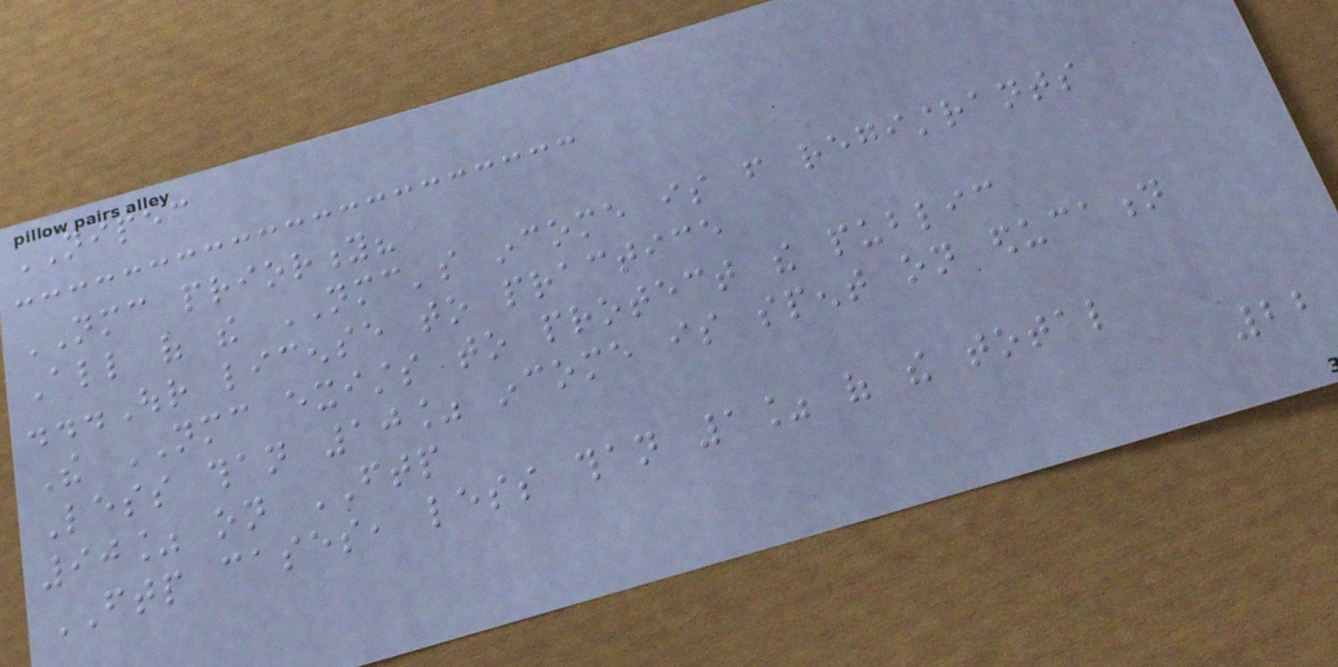NIPEC
NMC priority?
All of the NMC's income is from registrants
...Our license to practice
The NMC exists to protect the public
Less than 10% income is spent on education
90% on FTP
FTP cases, less than 1% of the total
22
